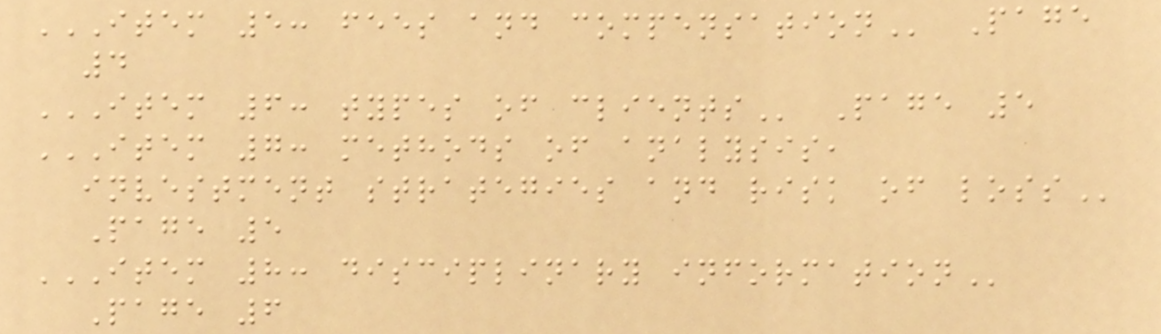ITEM 5: FEES AND COMPENSATION Page
4
ITEM 6: TYPES OF CLIENTS Page 5
ITEM 7: METHODS OF ANALYSIS,
INVESTMENT STRATEGIES AND RISK OF LOSS
Page 5
ITEM 8: DISCIPLINARY INFORMATION
Page 6
